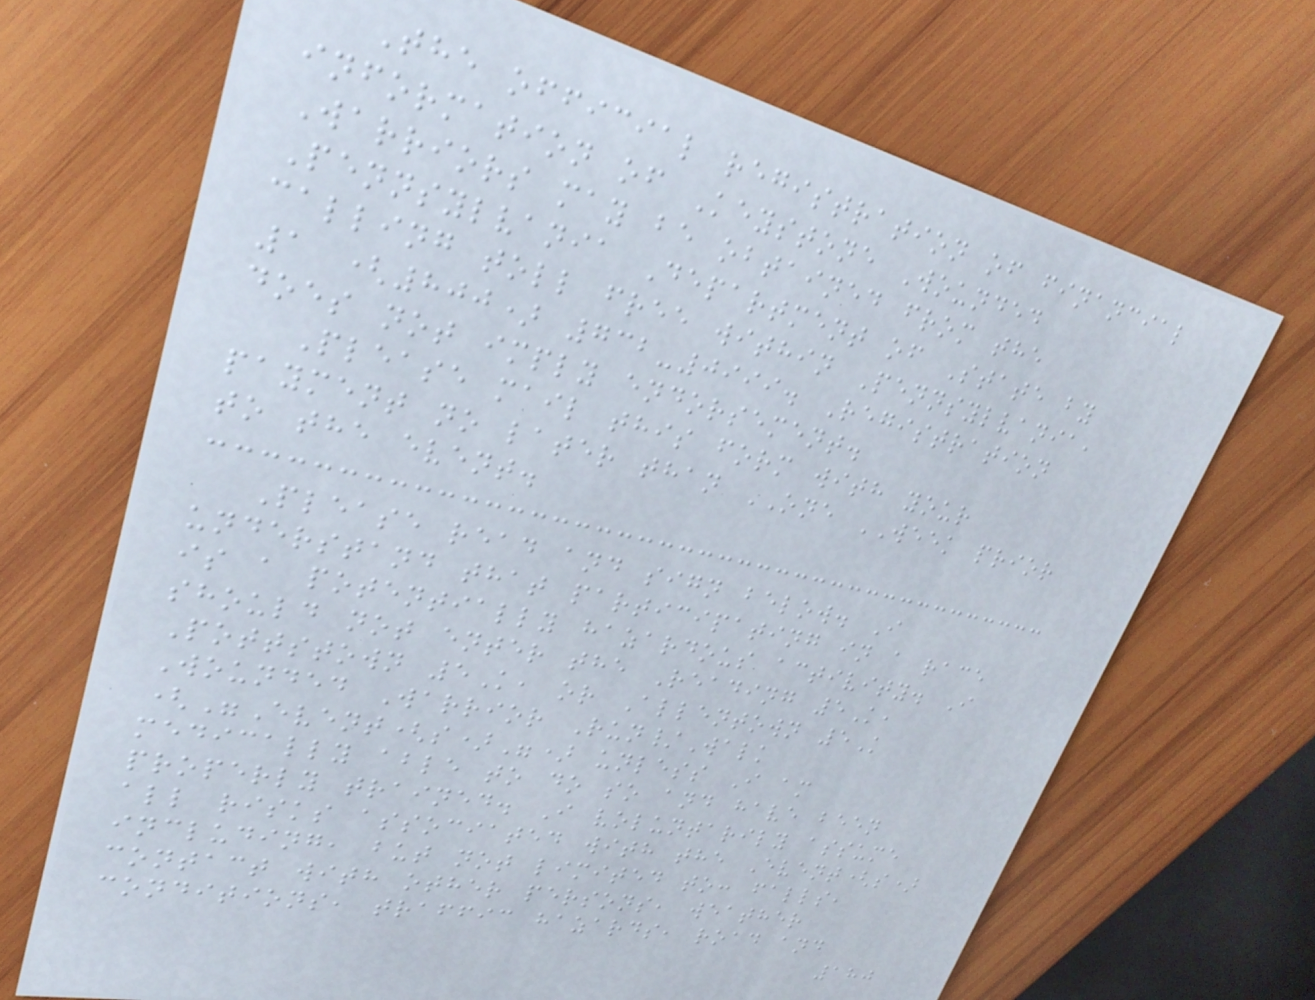The official registration of financial
information of Keystone Wounded
Warriors may be obtained from the
Pennsylvania Department of State by
calling toll free within Pennsylvania,
1 (800) 732-0999. Registration
does not imply endorsement.
Please mail this form with your
payment no later than ONE WEEK prior
to the event.
Please read and sign below. I
understand that participating in a race
is a potentially hazardous activity. I
should not enter the Reading 5K,
Pottstown 5K, or Allentown 5K
Wounded Warrior Run/Walk
("Event(s)") unless I am
medically able to do so and have been
properly trained. I voluntarily assume
all risks associated with the Event(s)
including, but not limited to: falls,
contact with other persons, weather
conditions, traffic hazards, road and
180
